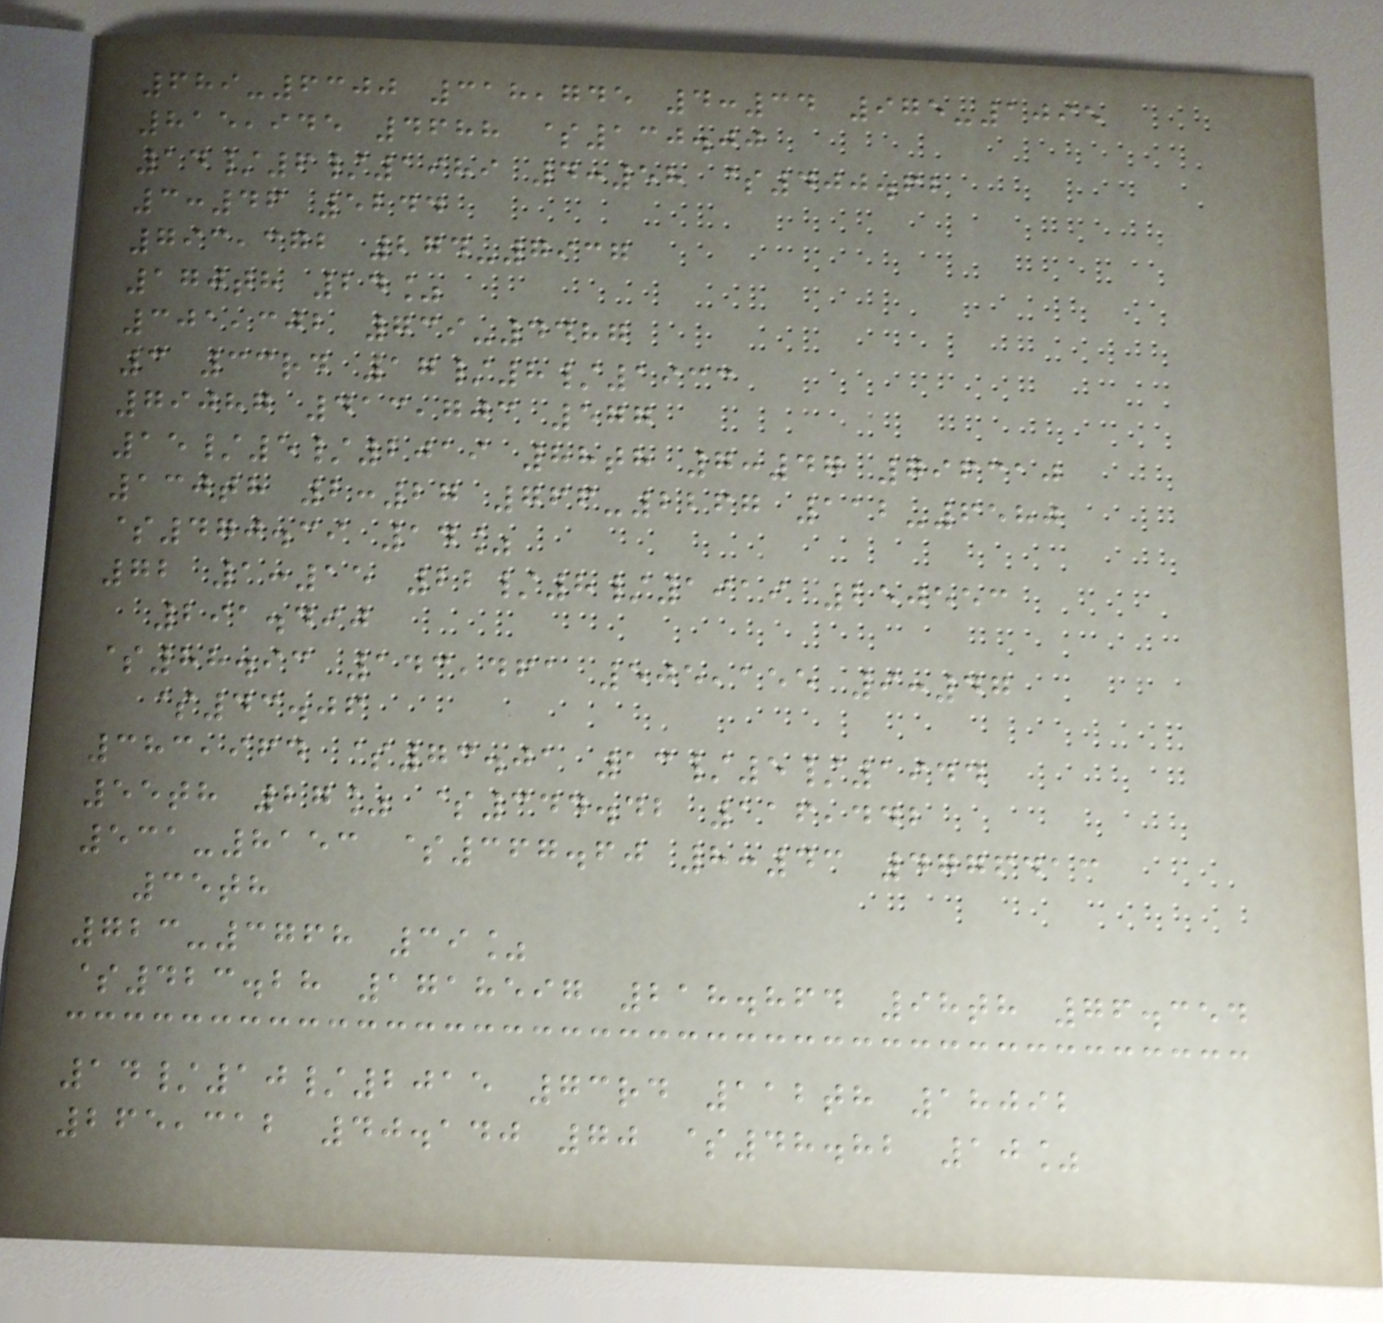689-6300 318,745 4:34 975-1095
815,945 4688 $130.00
14/6/1989 4:58 $400.62
3:46 5244
793,372 274-7937
170th 24%
301,302 739-4487
3 33rd 17/8/1933
79087 413,703 577
15/5/2019 88th 7:47 796310
130th 2:27 766-2267 112-6580
$470.39 14%
72 1:15 22/8/1919 250553
291.490
$88.93 143,461 505,155 9:47
$43.06
383,964 $73.01 13/5/1944
55th 27% $344.42 116,442
531-8153 $367.60 8:43 4776413
35th
723-3768 39%
$423.28 1718597 218.864 98th 76.354
14/10/2015 73rd 112th 18092
265,312 40.140 70 $48.82 10%
